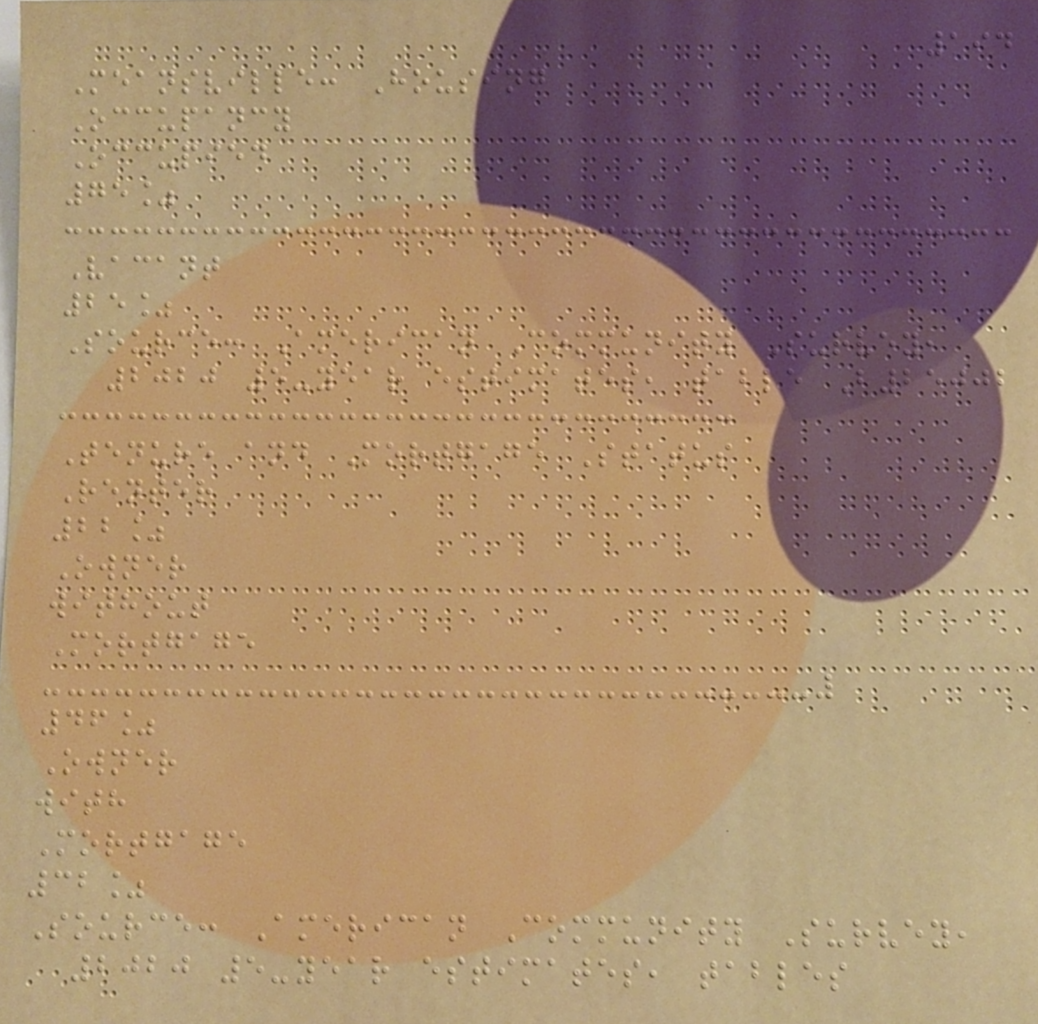194
Meansville: Housing
Occupancy
Occupied
75%
Vacant
25%
Source: American Community Survey,
2020 5-year estimates, table B25002
Tenure and Mortgage Status
Renter
22%
Owner
without
Mortgage
46%
Owner
with
Mortgage
32%
Source: American Community Survey,
2020 5-year estimates, tables
